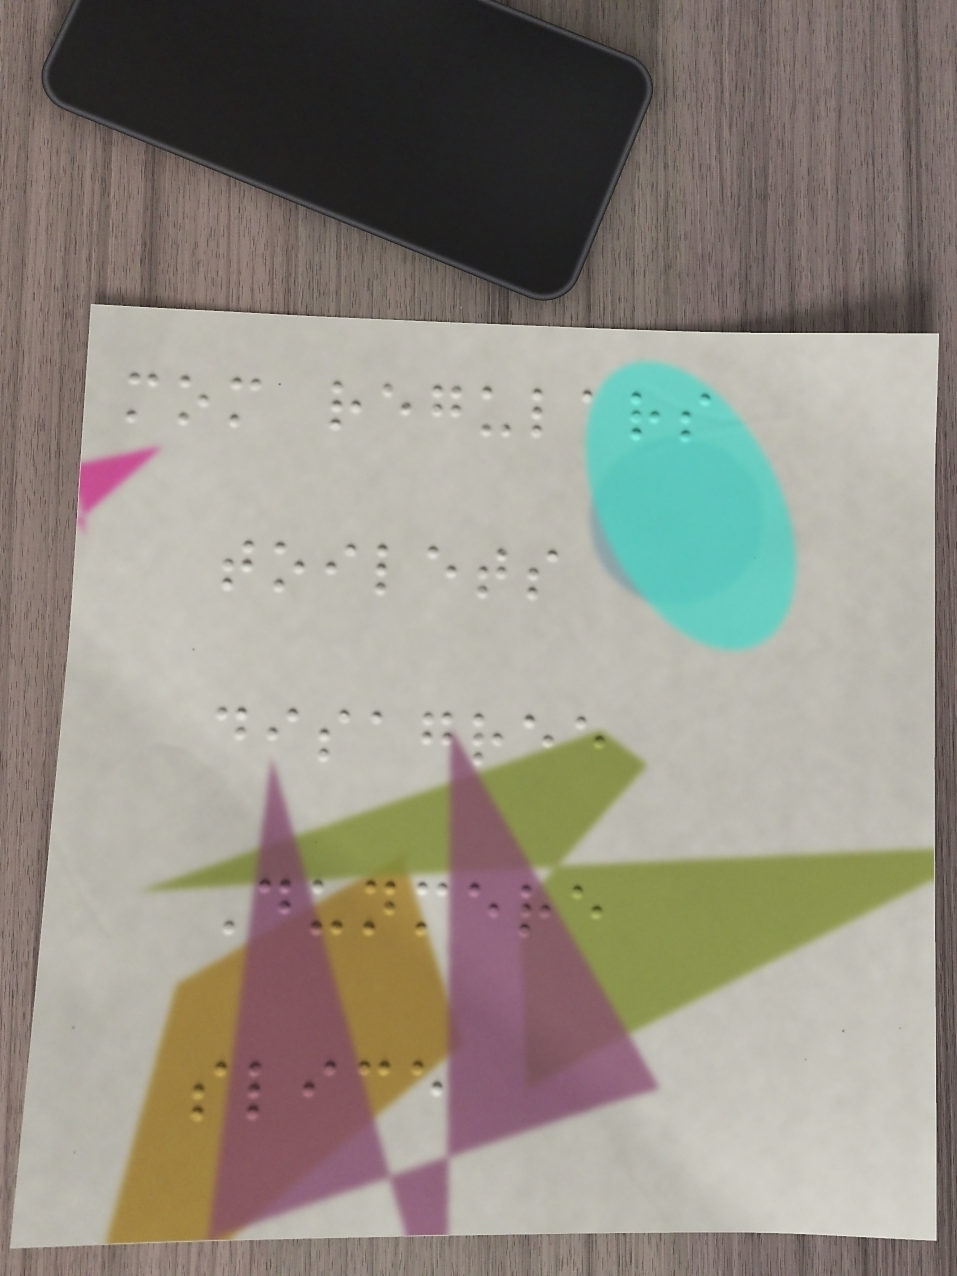mom regulars
toilets
disagree
Dunmere
slice
